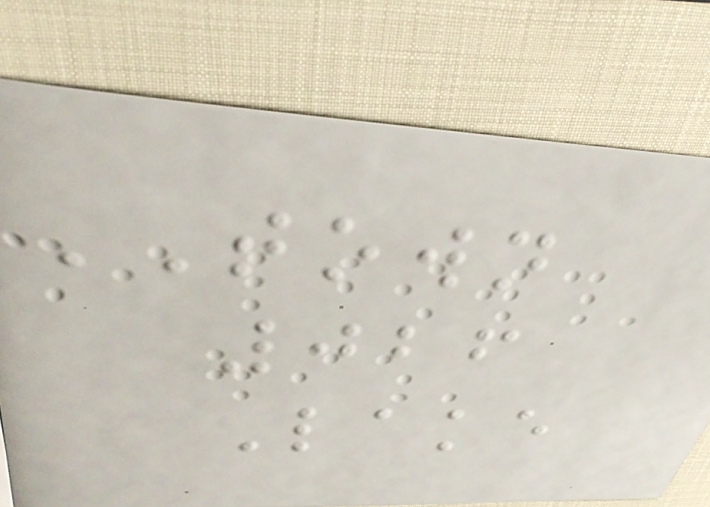TOWN
026
Lake
